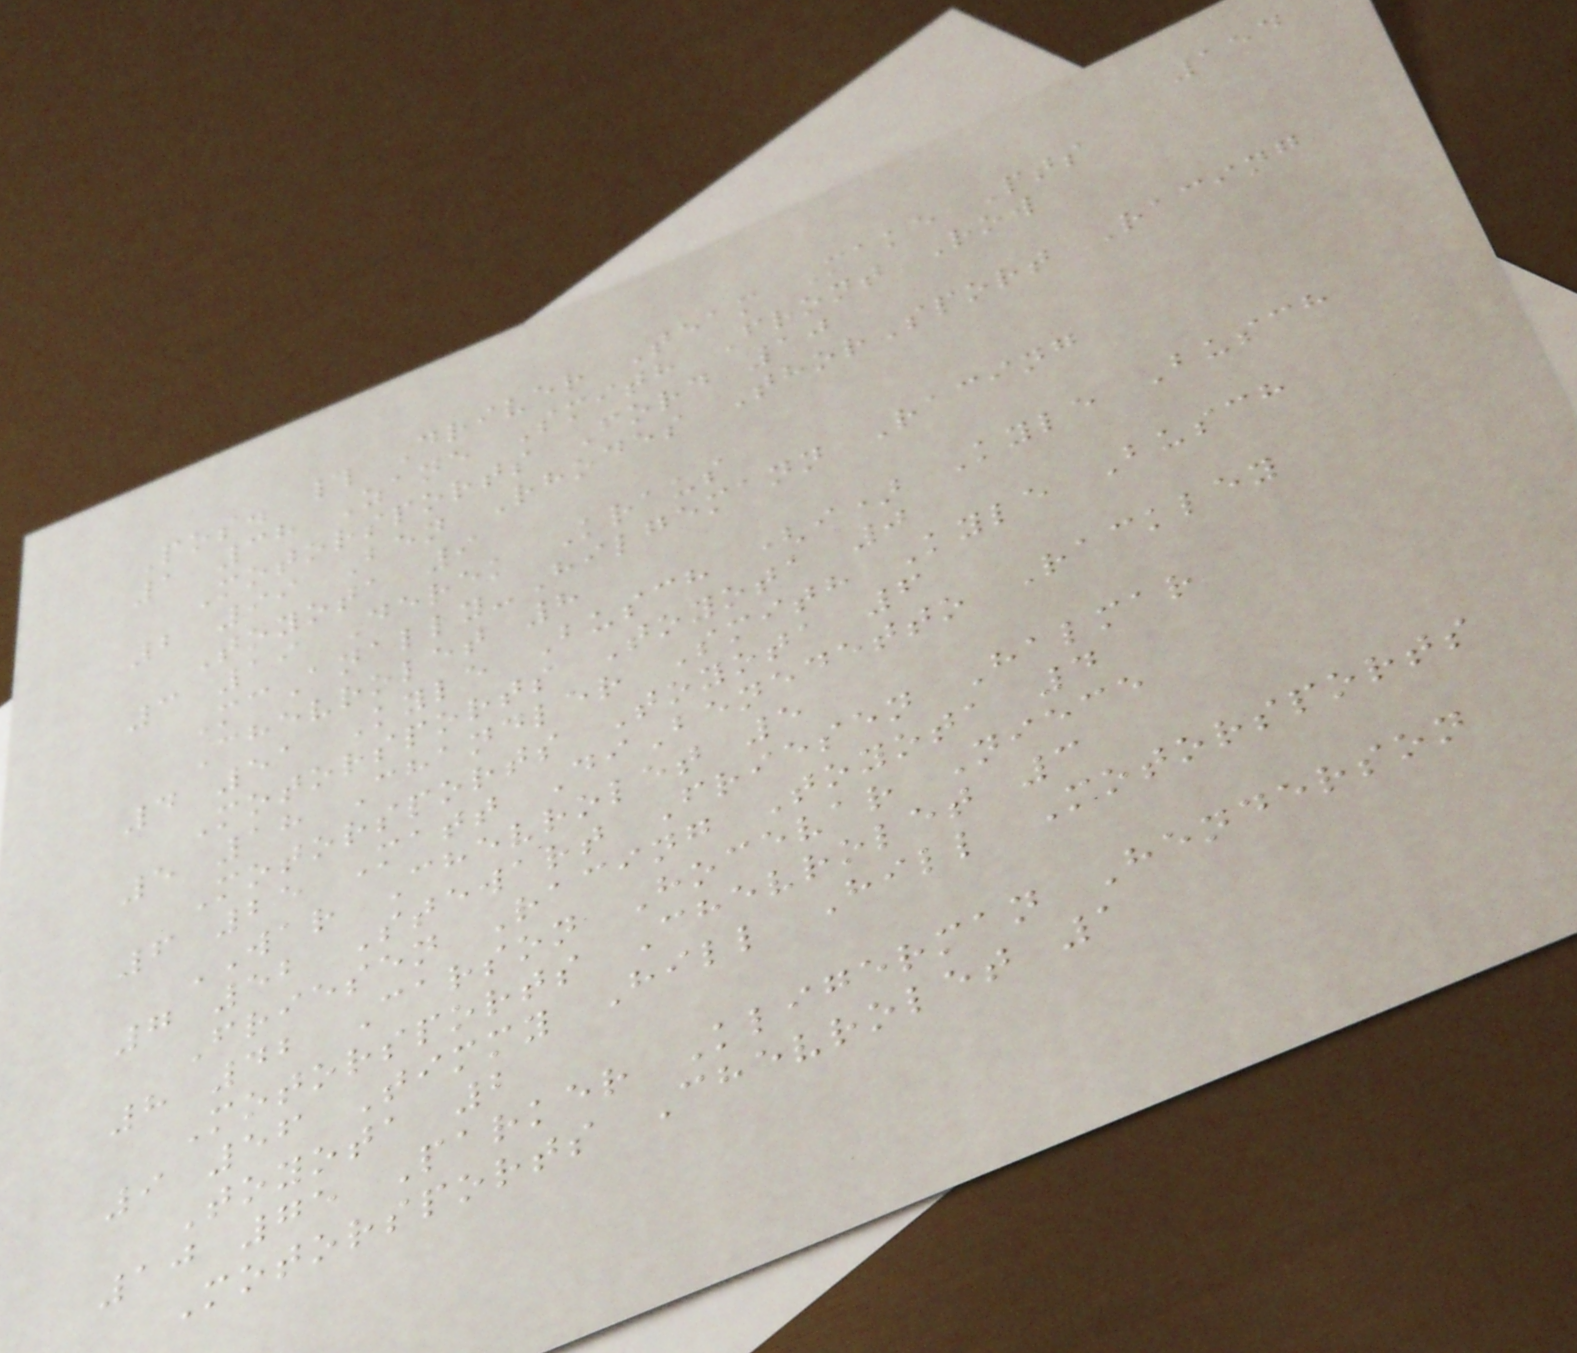154
Pos. # Driver Team Make Pts
1 38 Zane Smith Front Row
Motorsports Ford 10
2 99 Ben Rhodes ThorSport Racing
Toyota 9
3 19 Derek Kraus
McAnally-Hilgemann Racing
Chevrolet 8
4 51 Kyle Busch (i) Kyle Busch
Motorsports Toyota 0
5 18 Chandler Smith Kyle Busch
Motorsports Toyota 6
6 25 Matt DiBenedetto Rackley
WAR Chevrolet 5
7 52 Stewart Friesen Halmar
Friesen Racing Toyota 4
8 42 Carson Hocevar Niece
Motorsports Chevrolet 3
9 56 Timmy Hill Hill Motorsports
Toyota 2
10 75 Parker Kligerman Henderson
Motorsports Chevrolet 1
